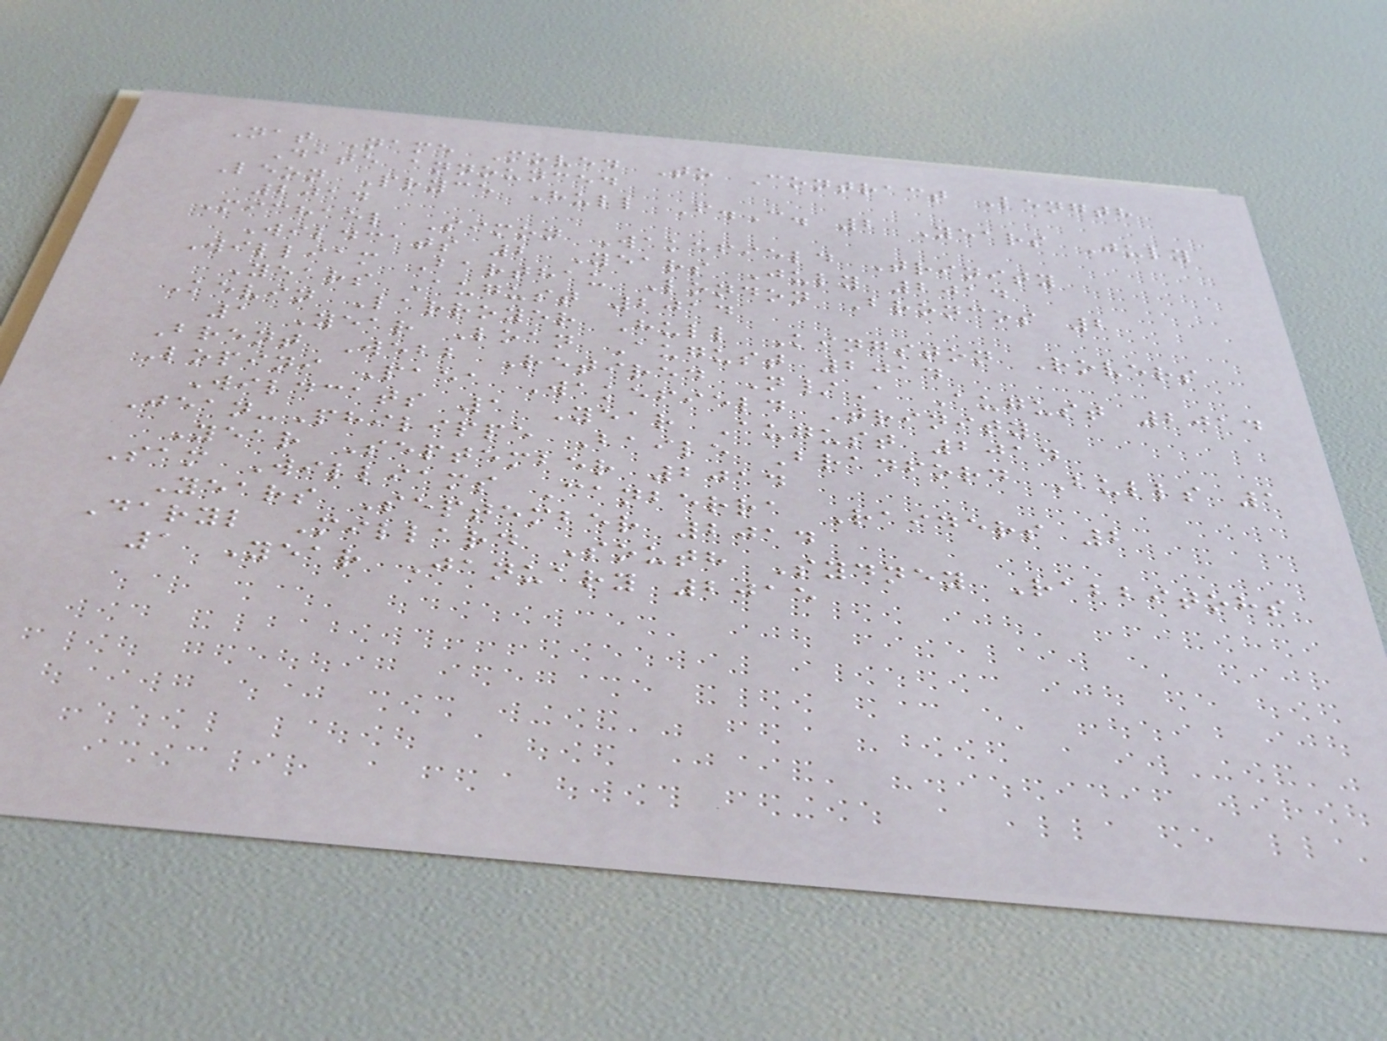Nat Name Moved To Contract Length
Date announced
Leon Pryce Hull F.C. 2 Years July
2014
Michael Simon Wakefield Trinity
Wildcats 2 Years July 2014
William Barthau London Broncos 2
Years August 2014
Kevin Larroyer Hull Kingston Rovers
1 Year Loan August 2014
Brent Webb Retired N/A August 2014
Lopini Paea Wakefield Trinity
Wildcats 1 Year August 2014
Jean-Philippe Baile Bradford Bulls 1
Year September 2014
Sam Williams Canberra Raiders 2
Years September 2014
Daryl Millard South Sydney Rabbitohs
1 Year January 2015
